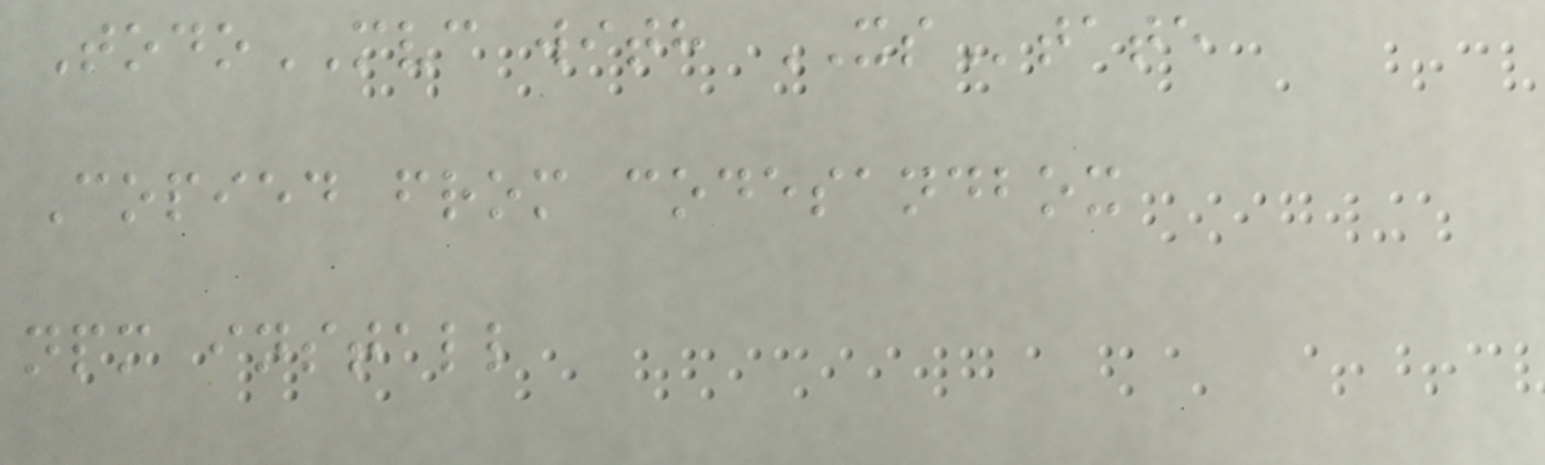TodoMVC with XState
Copied from codesandbox
npm install
